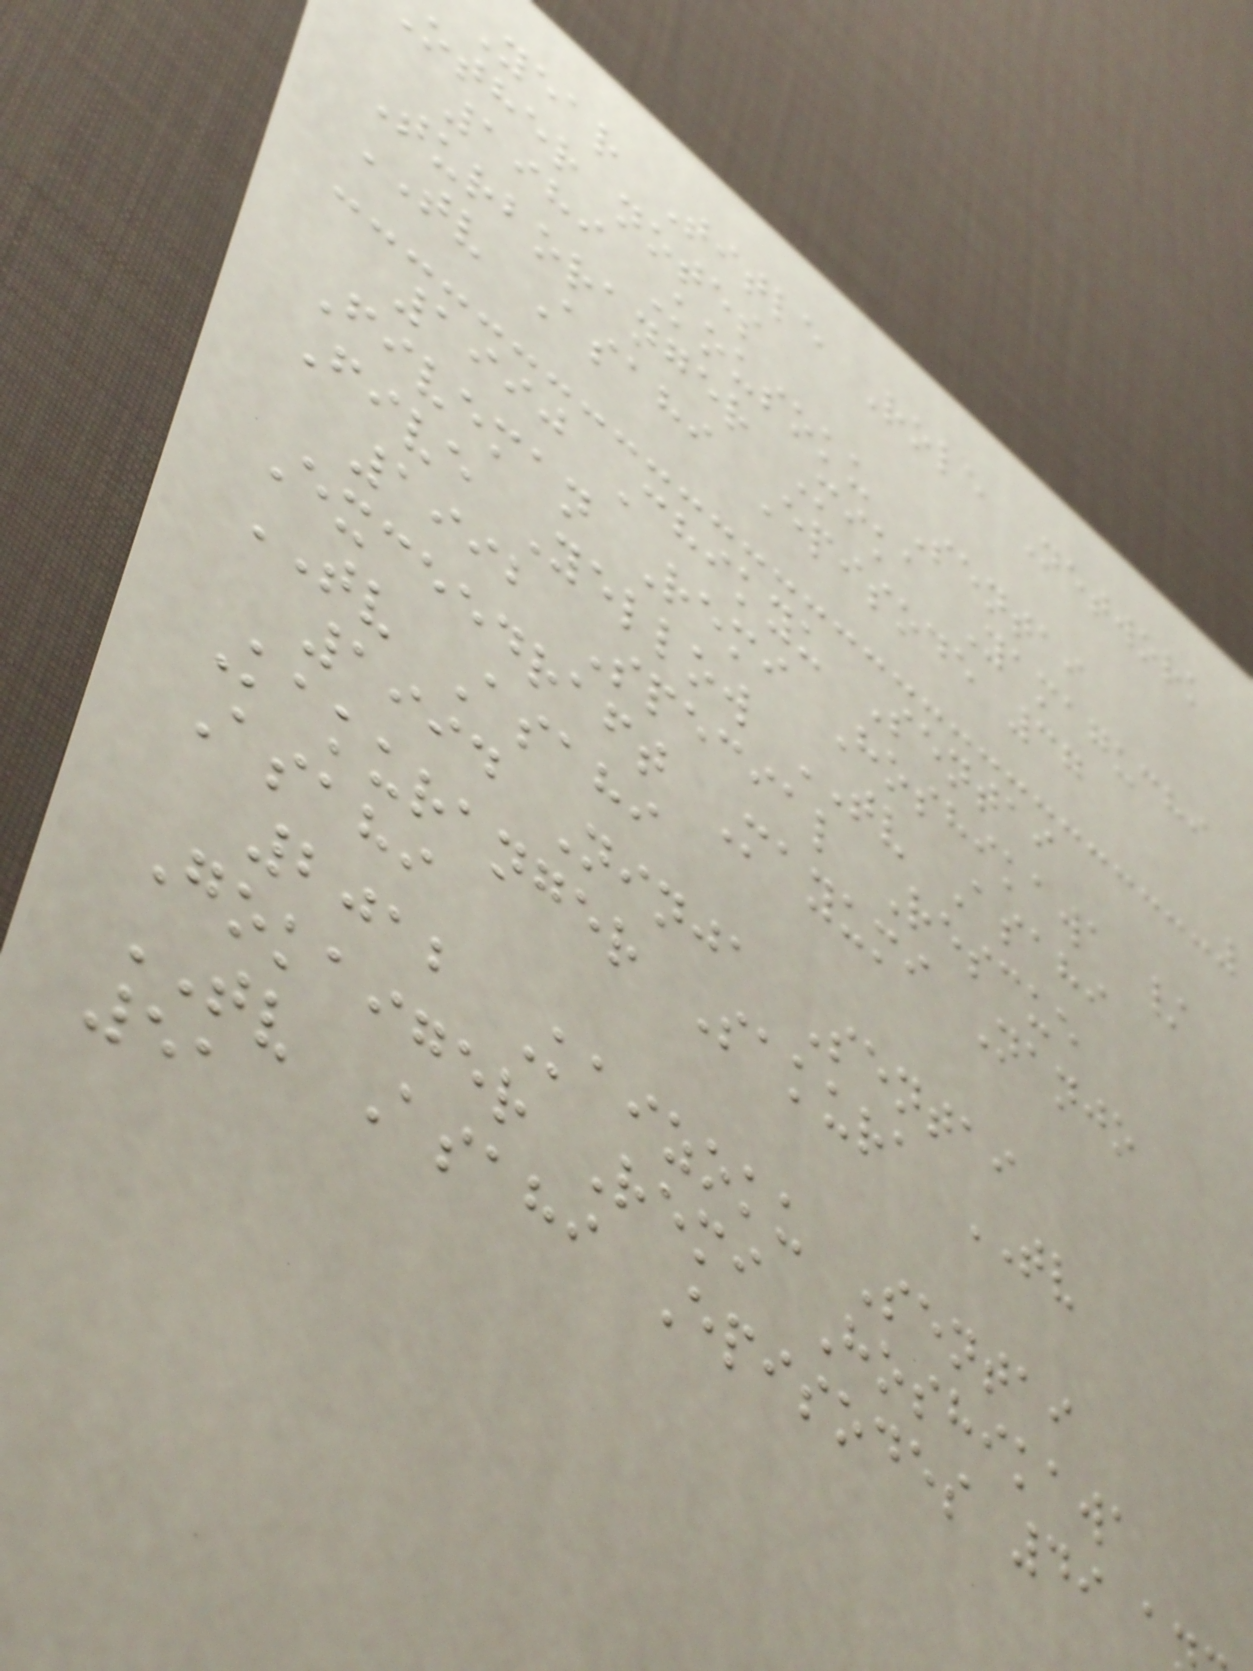Year Title Role Network
other notes
1989 Kousoku Sentai
Turboranger Mika Yamaguchi
TV Asahi Episode 37
1990 Chikyu Sentai
Fiveman Remi Hoshikawa /
Five Yellow TV Asahi
1992 Special Rescue
Exceedraft Mayumi Nanjo
TV Asahi
1994 Ninja Sentai
Kakuranger Sakura TV
Asahi
2012 Kaizoku Sentai
Gokaiger Remi Hoshikawa
TV Asahi Episodes 49 a
51
